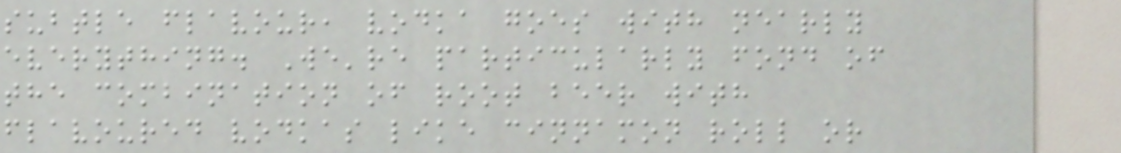subtle flavour, vodka goes with nearly
everything. We're particularly fond of
the combination of root beer with
flavoured vodkas like cinnamon roll or
